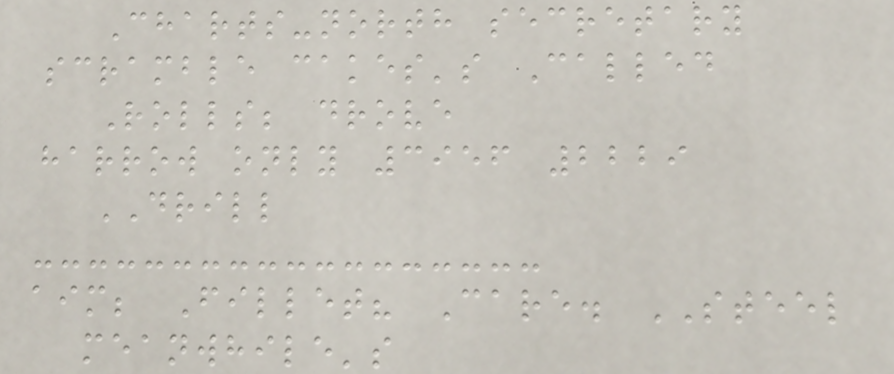Charts-north secretary
scramble cakes's Called
Rolls; drove
harrow only 3956 2229
DRILL
aim; Fillet? Care. STEEL
meanwhile's
